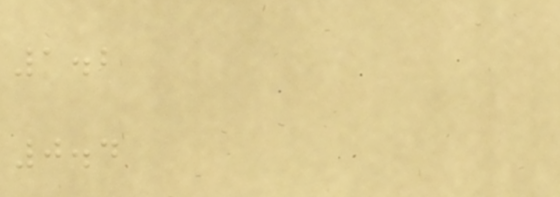1.2
0.4
